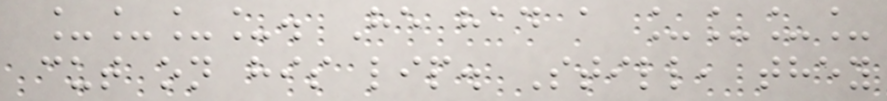____. He had a ____
cut on his lip. Still, they
